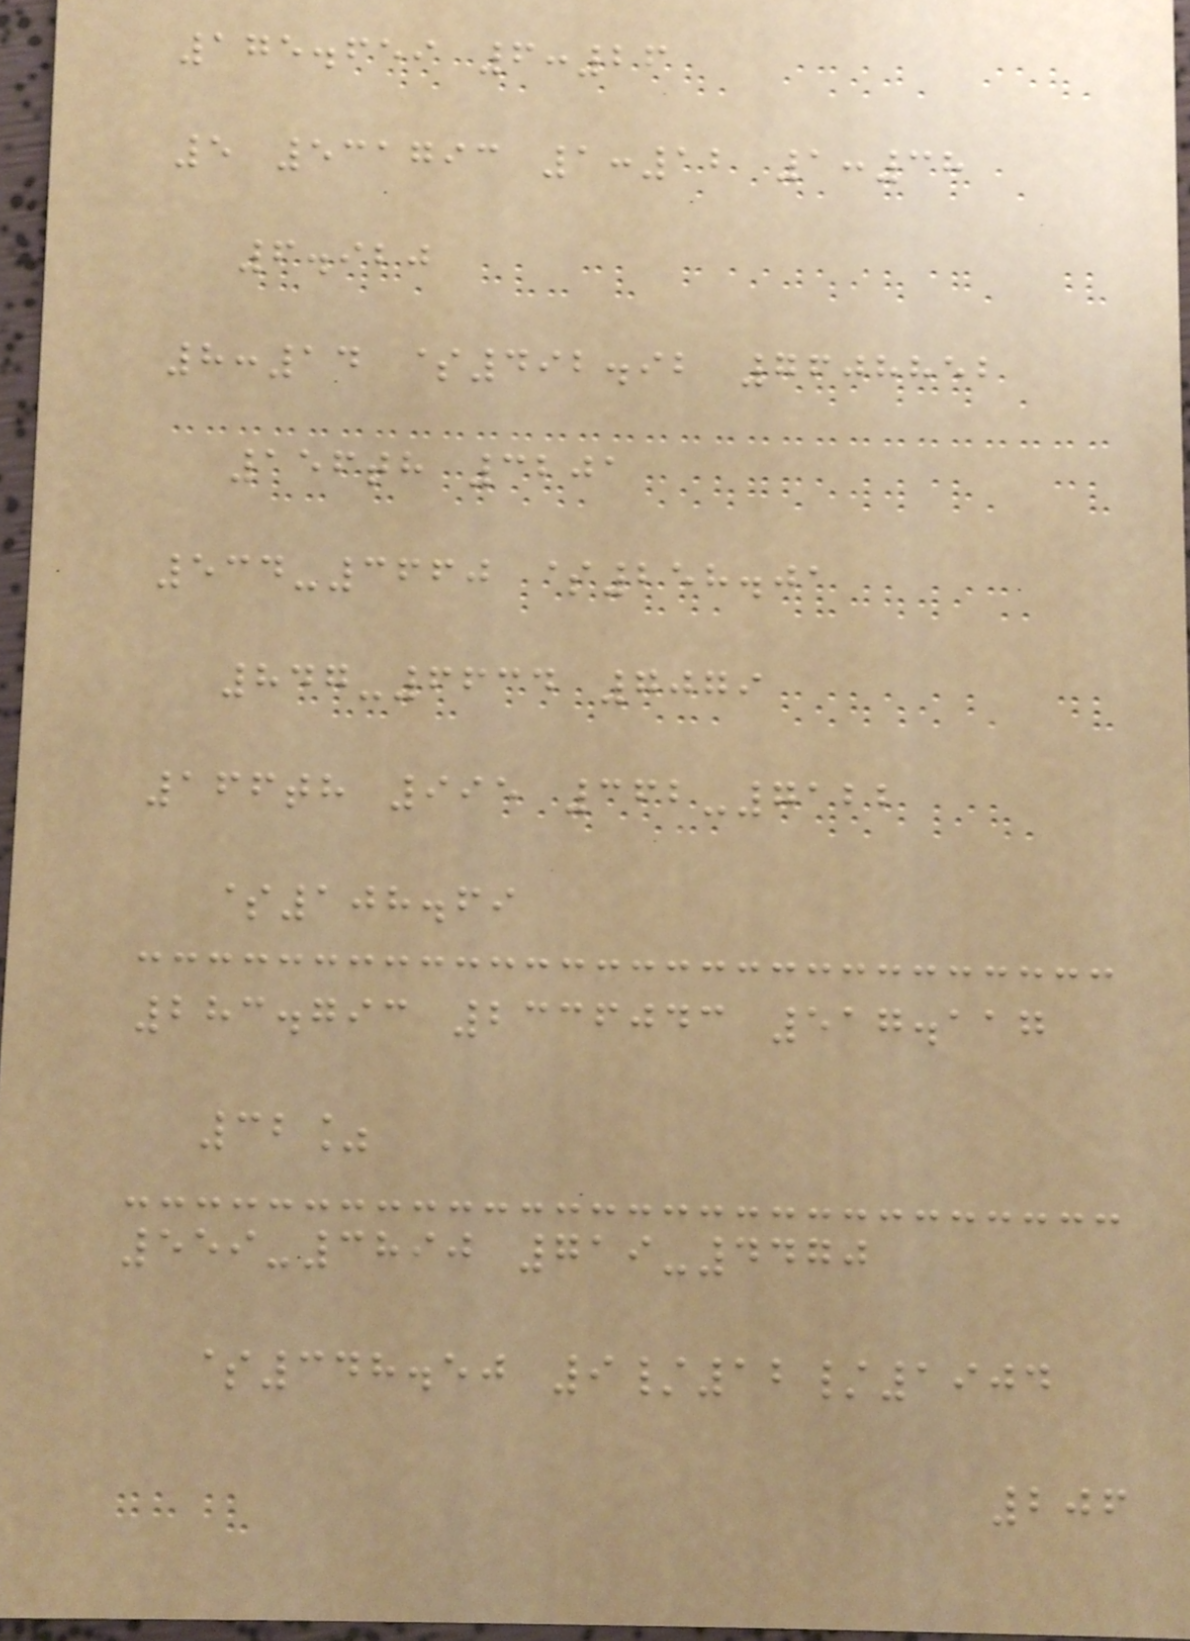175.659 6:26
5 531793 1:12 1:38
6.920
8:14 $492.92 7608852
156th 3201
534-3660 $258.01
847-6634 7079
166th 995 362-7122
$108.69
283.793 2336043 517.117
32%
559-3890 719-4470
$348.50 9/12/1904
206
